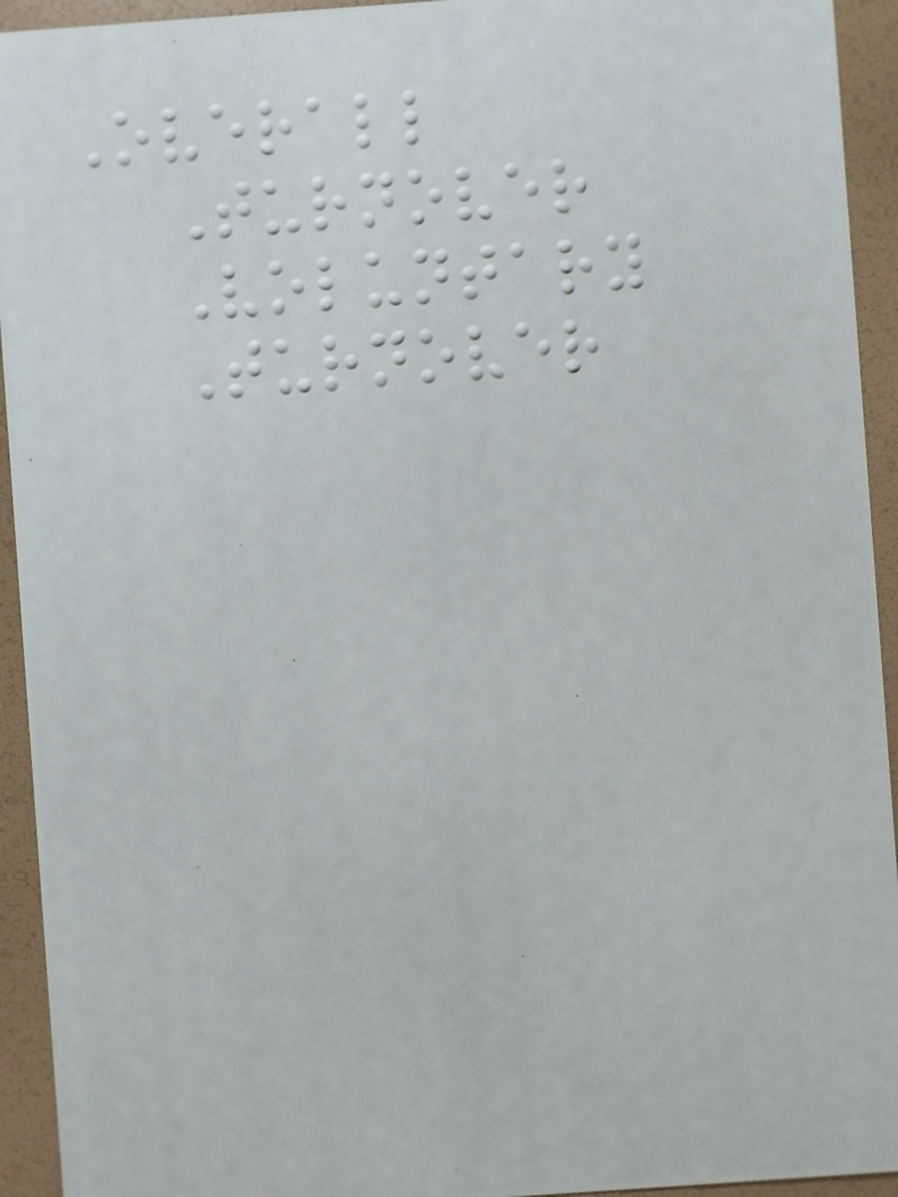Overall
Turnover
Voluntary
Turnover
